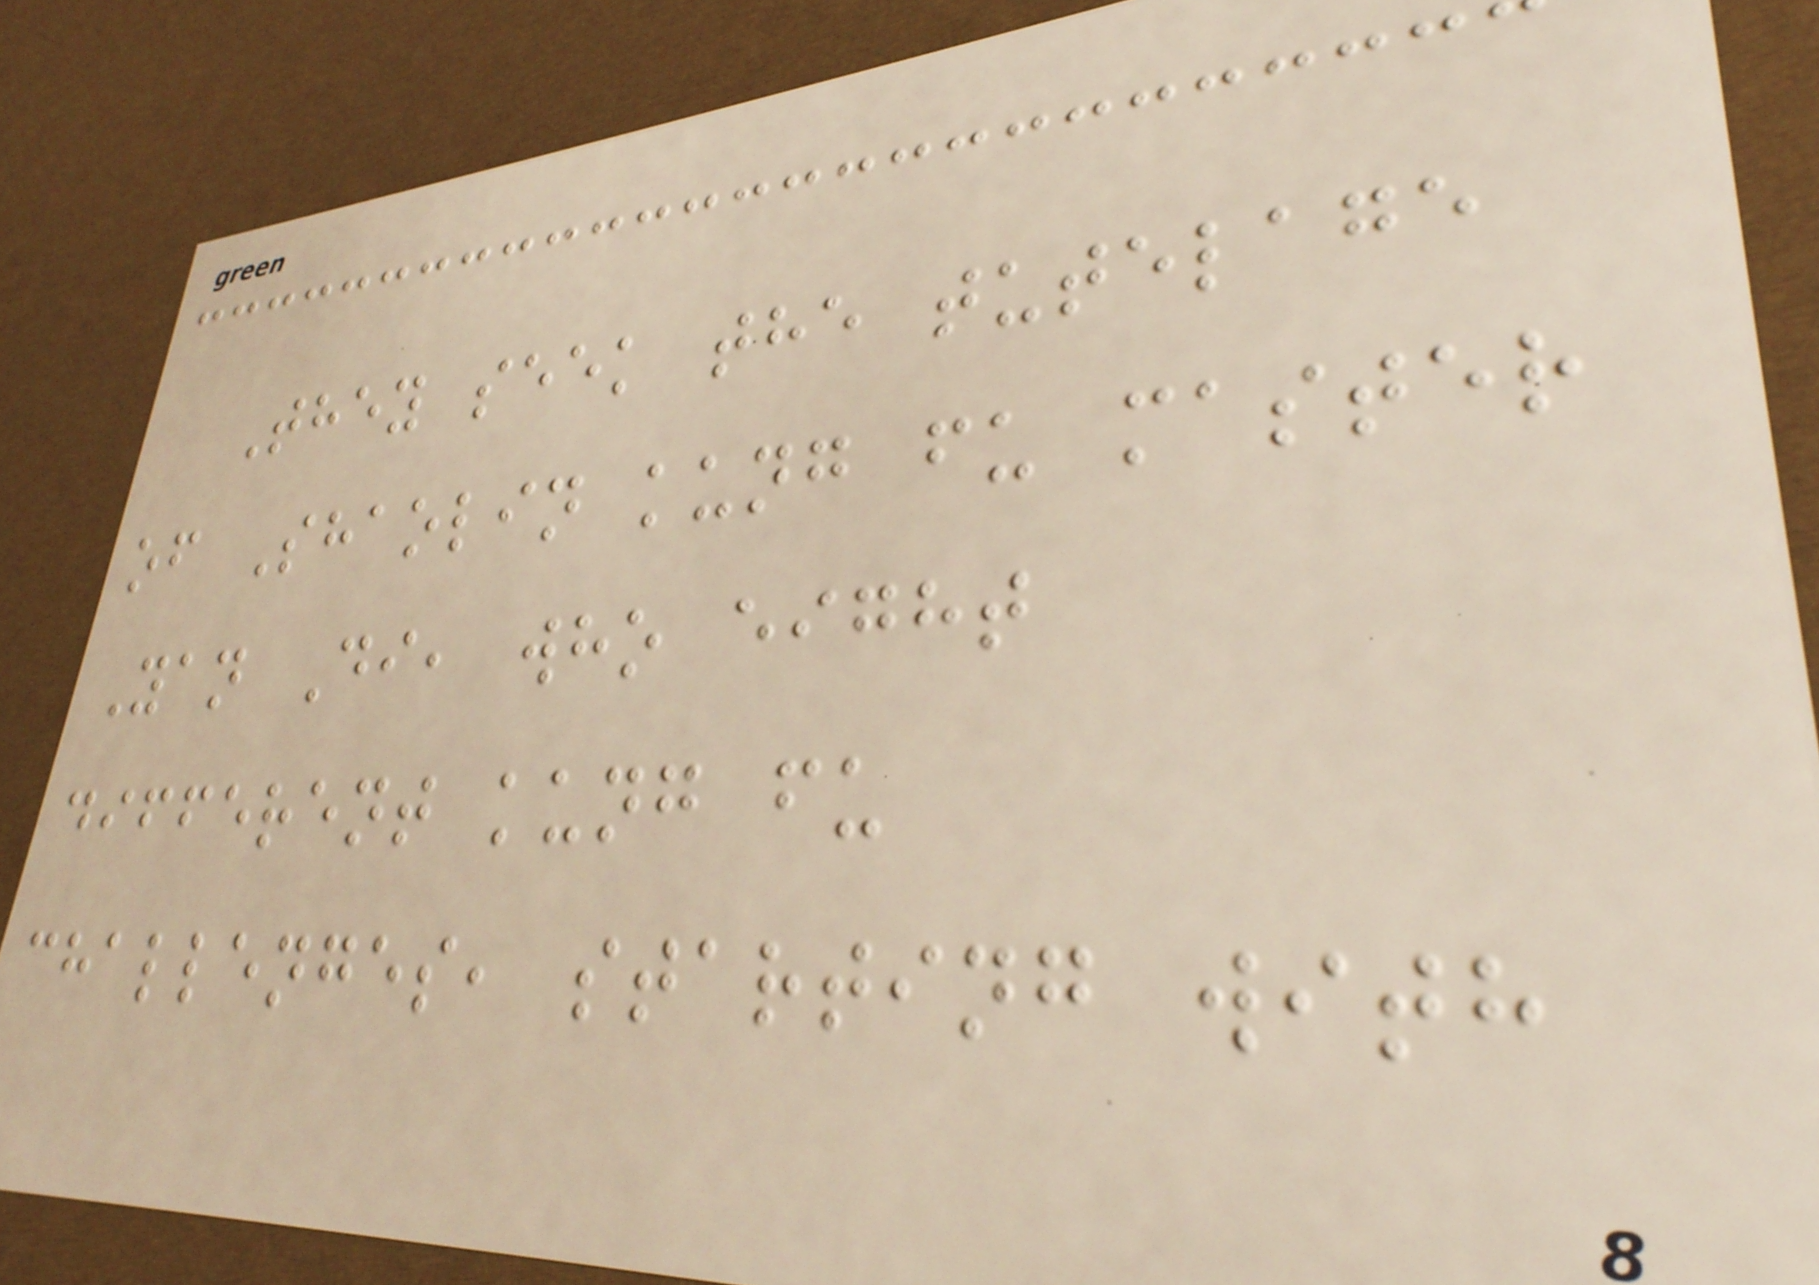They seek the tutelage
of Shaolin kung fu master
Yan Di, who eight
different kung fu
challenges, starting with
